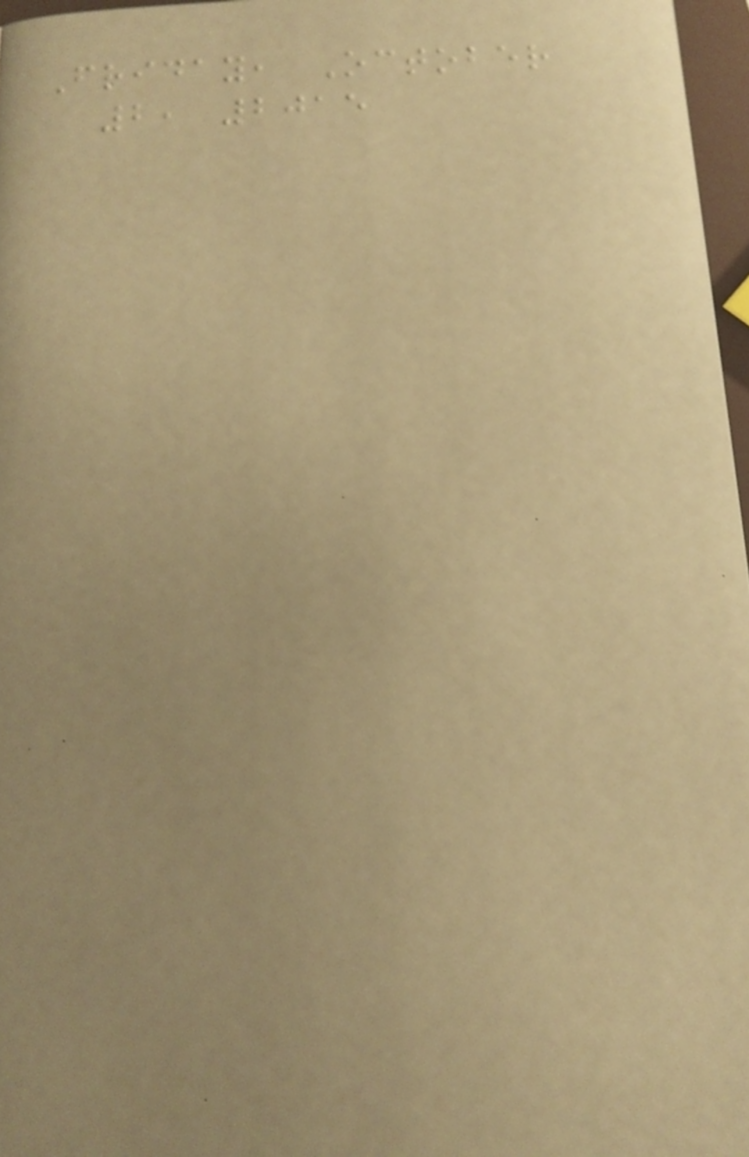Friday, October
2, 2015
